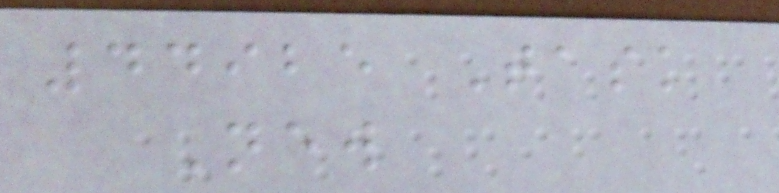44925 Task
New
